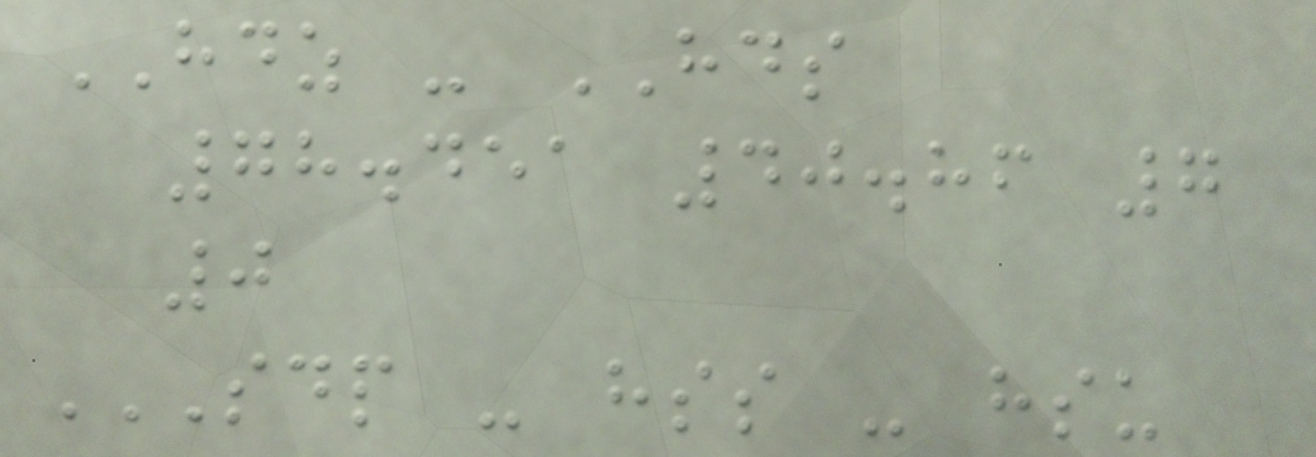HDZ - HDS
78.451 40.86 7
0
SDP - HSS - HSU
